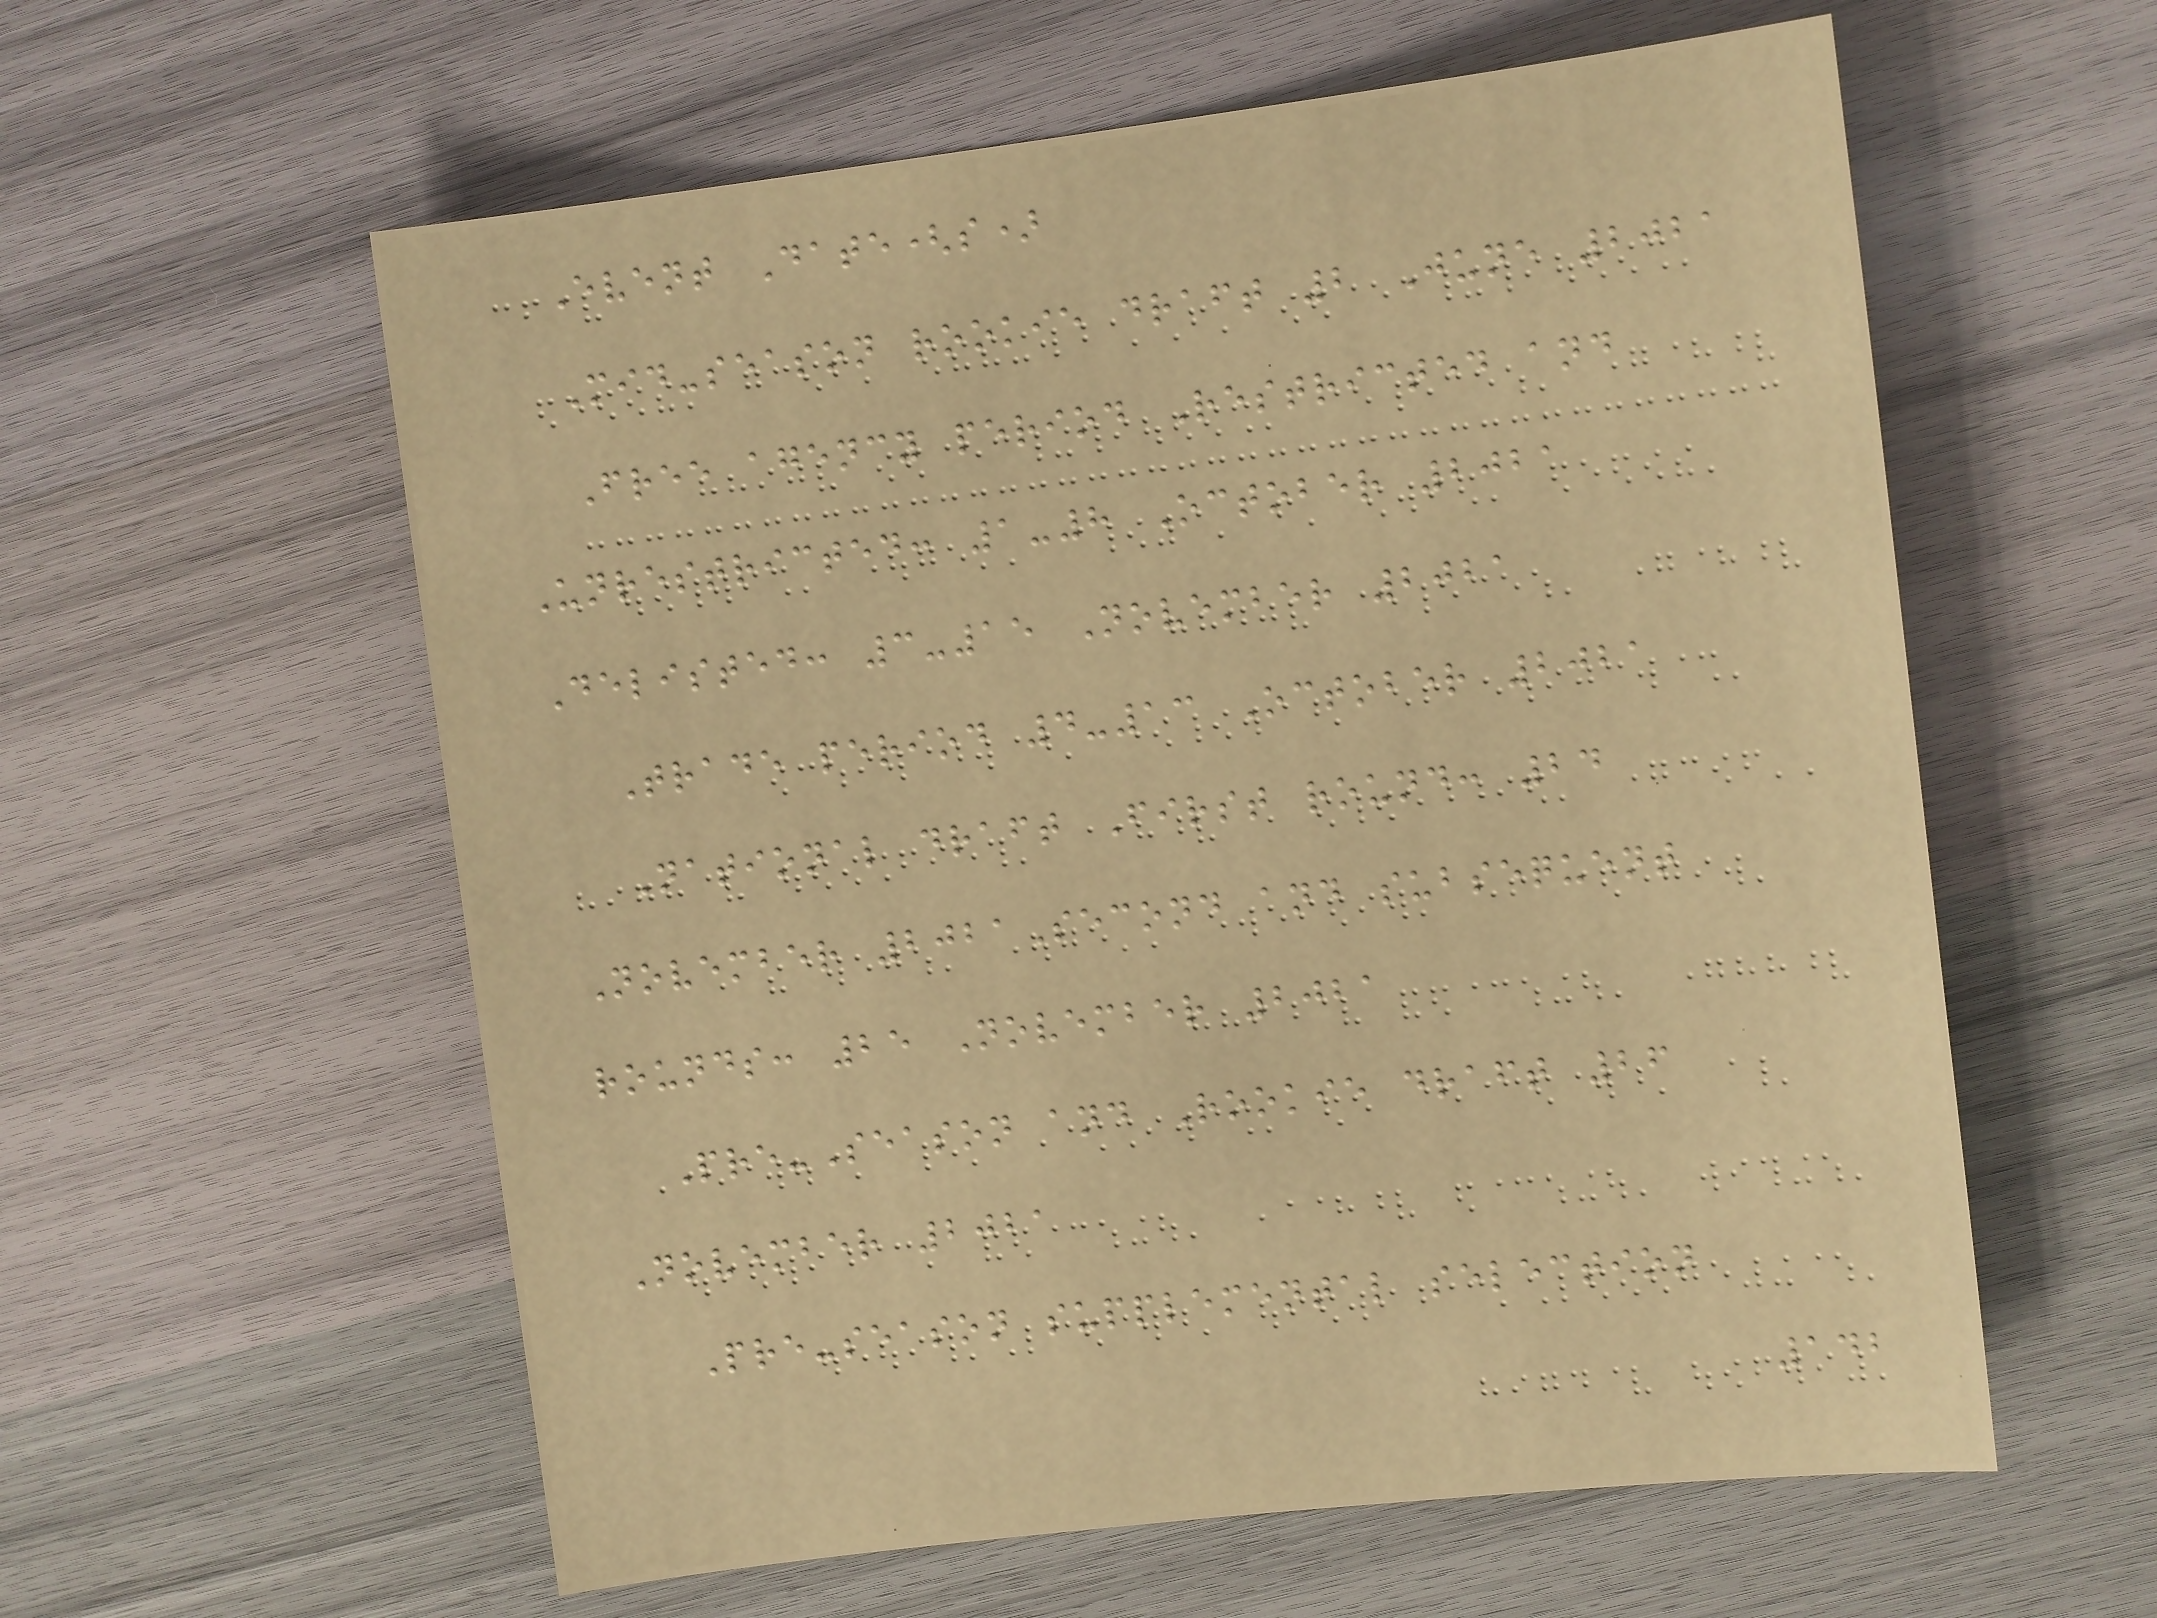Event Date(s)
Mid-season rookie draft 2 June 2021
Free agency period Restricted and
Unrestricted: 1-8 October 2021
Delisted: 3-15 November 2021
Trade period 4-13 October 2021
National draft First round: 24
November 2021Second and subsequent
rounds: 25 November 2021
Pre-Season and Rookie draft 26
November 2021
Pre-season supplemental selection
142
